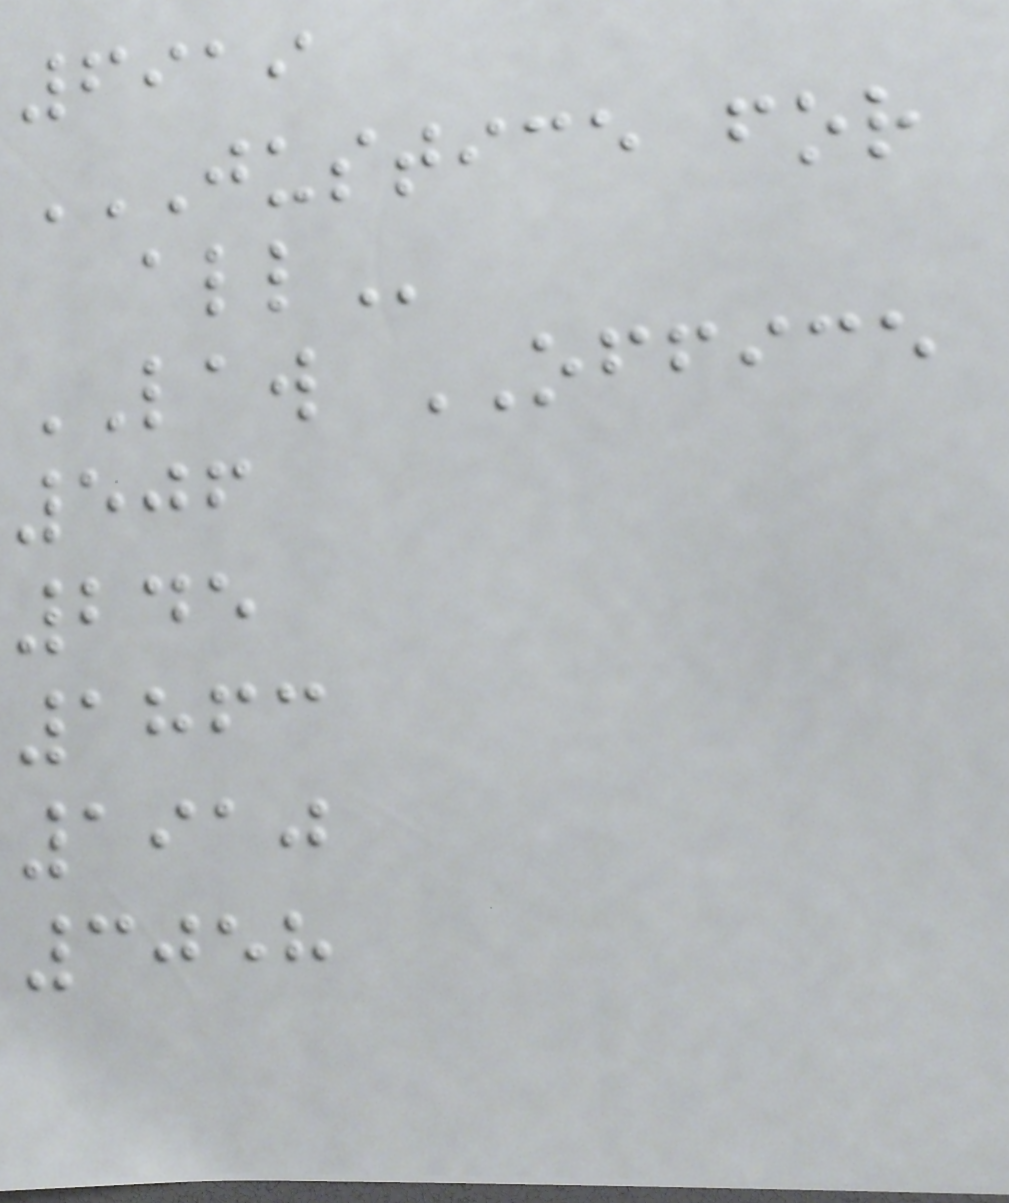6919
JUSTICE FOR
ALL
LAW OFFICE
506
245
1863
1910
3058
